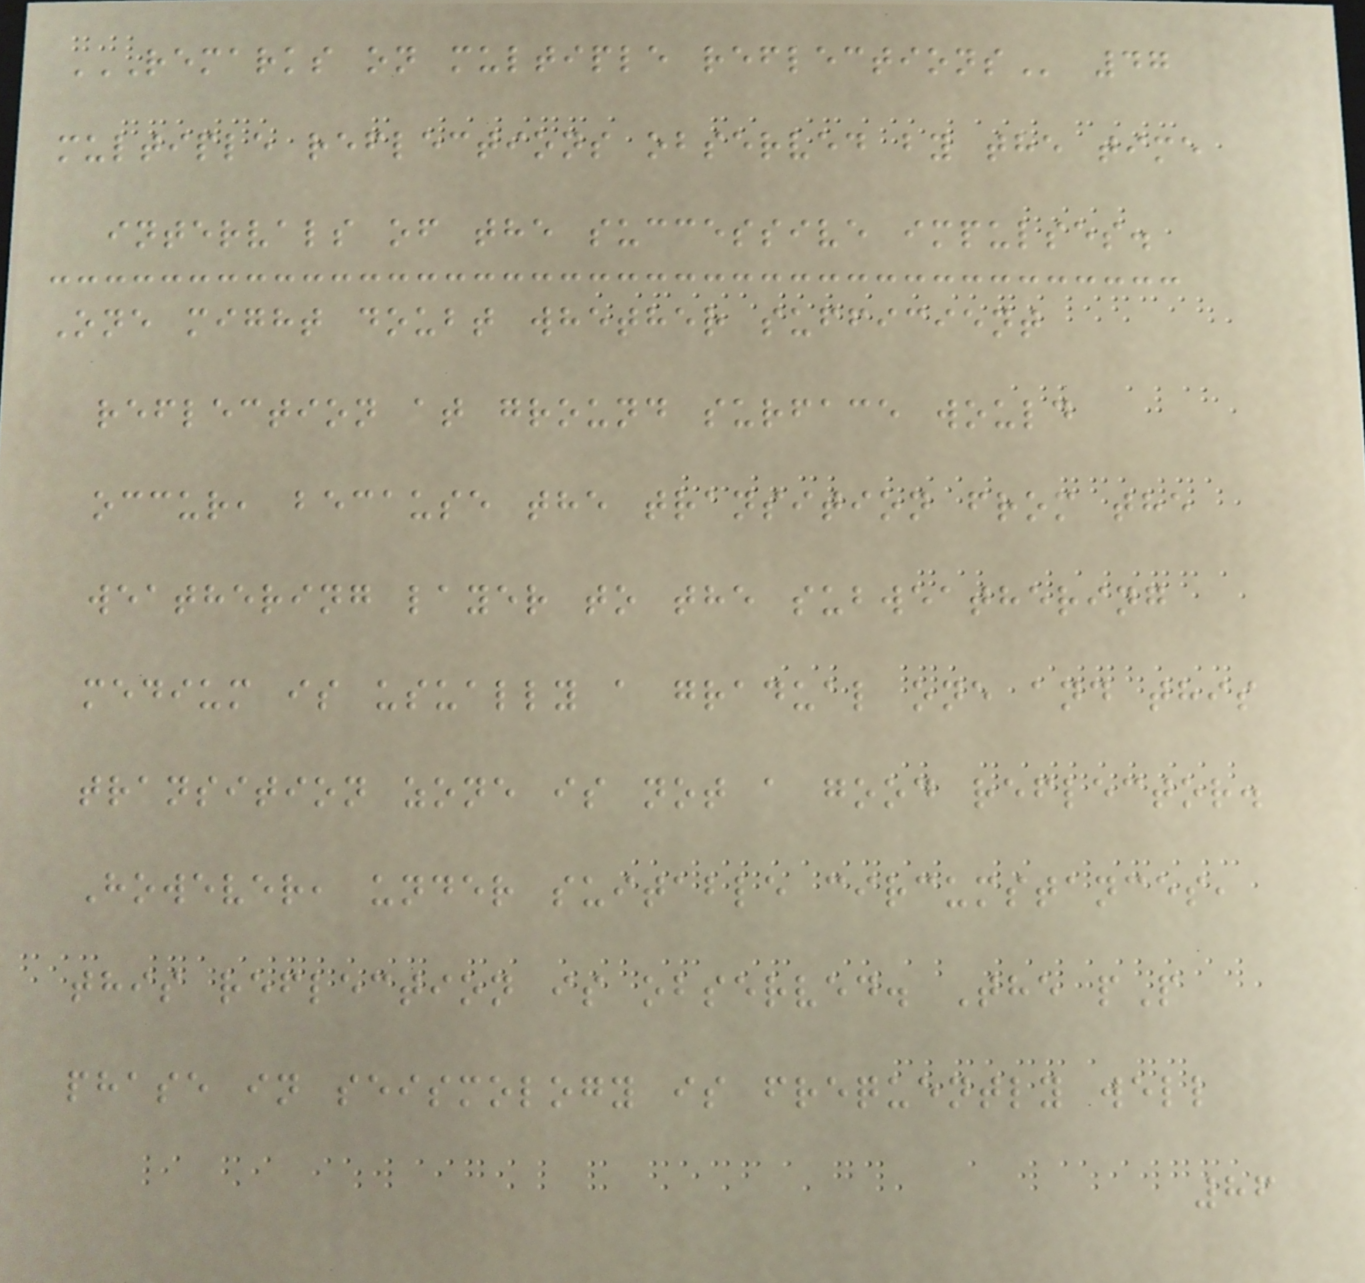REMARKS ON MULTIPLE REFLECTIONS 47
multiple reflections observed by the time
intervals of the successive impulses.
One might doubt whether sufficient
reflection at ground surface would
occur, because the transition from the
weathering layer to the subweathering
medium is usually a gradual one and this
transition zone is not a good reflector.
However, under suitable circumstances,
this reflection is observed. The pP
phase in seismology is frequently well
86
